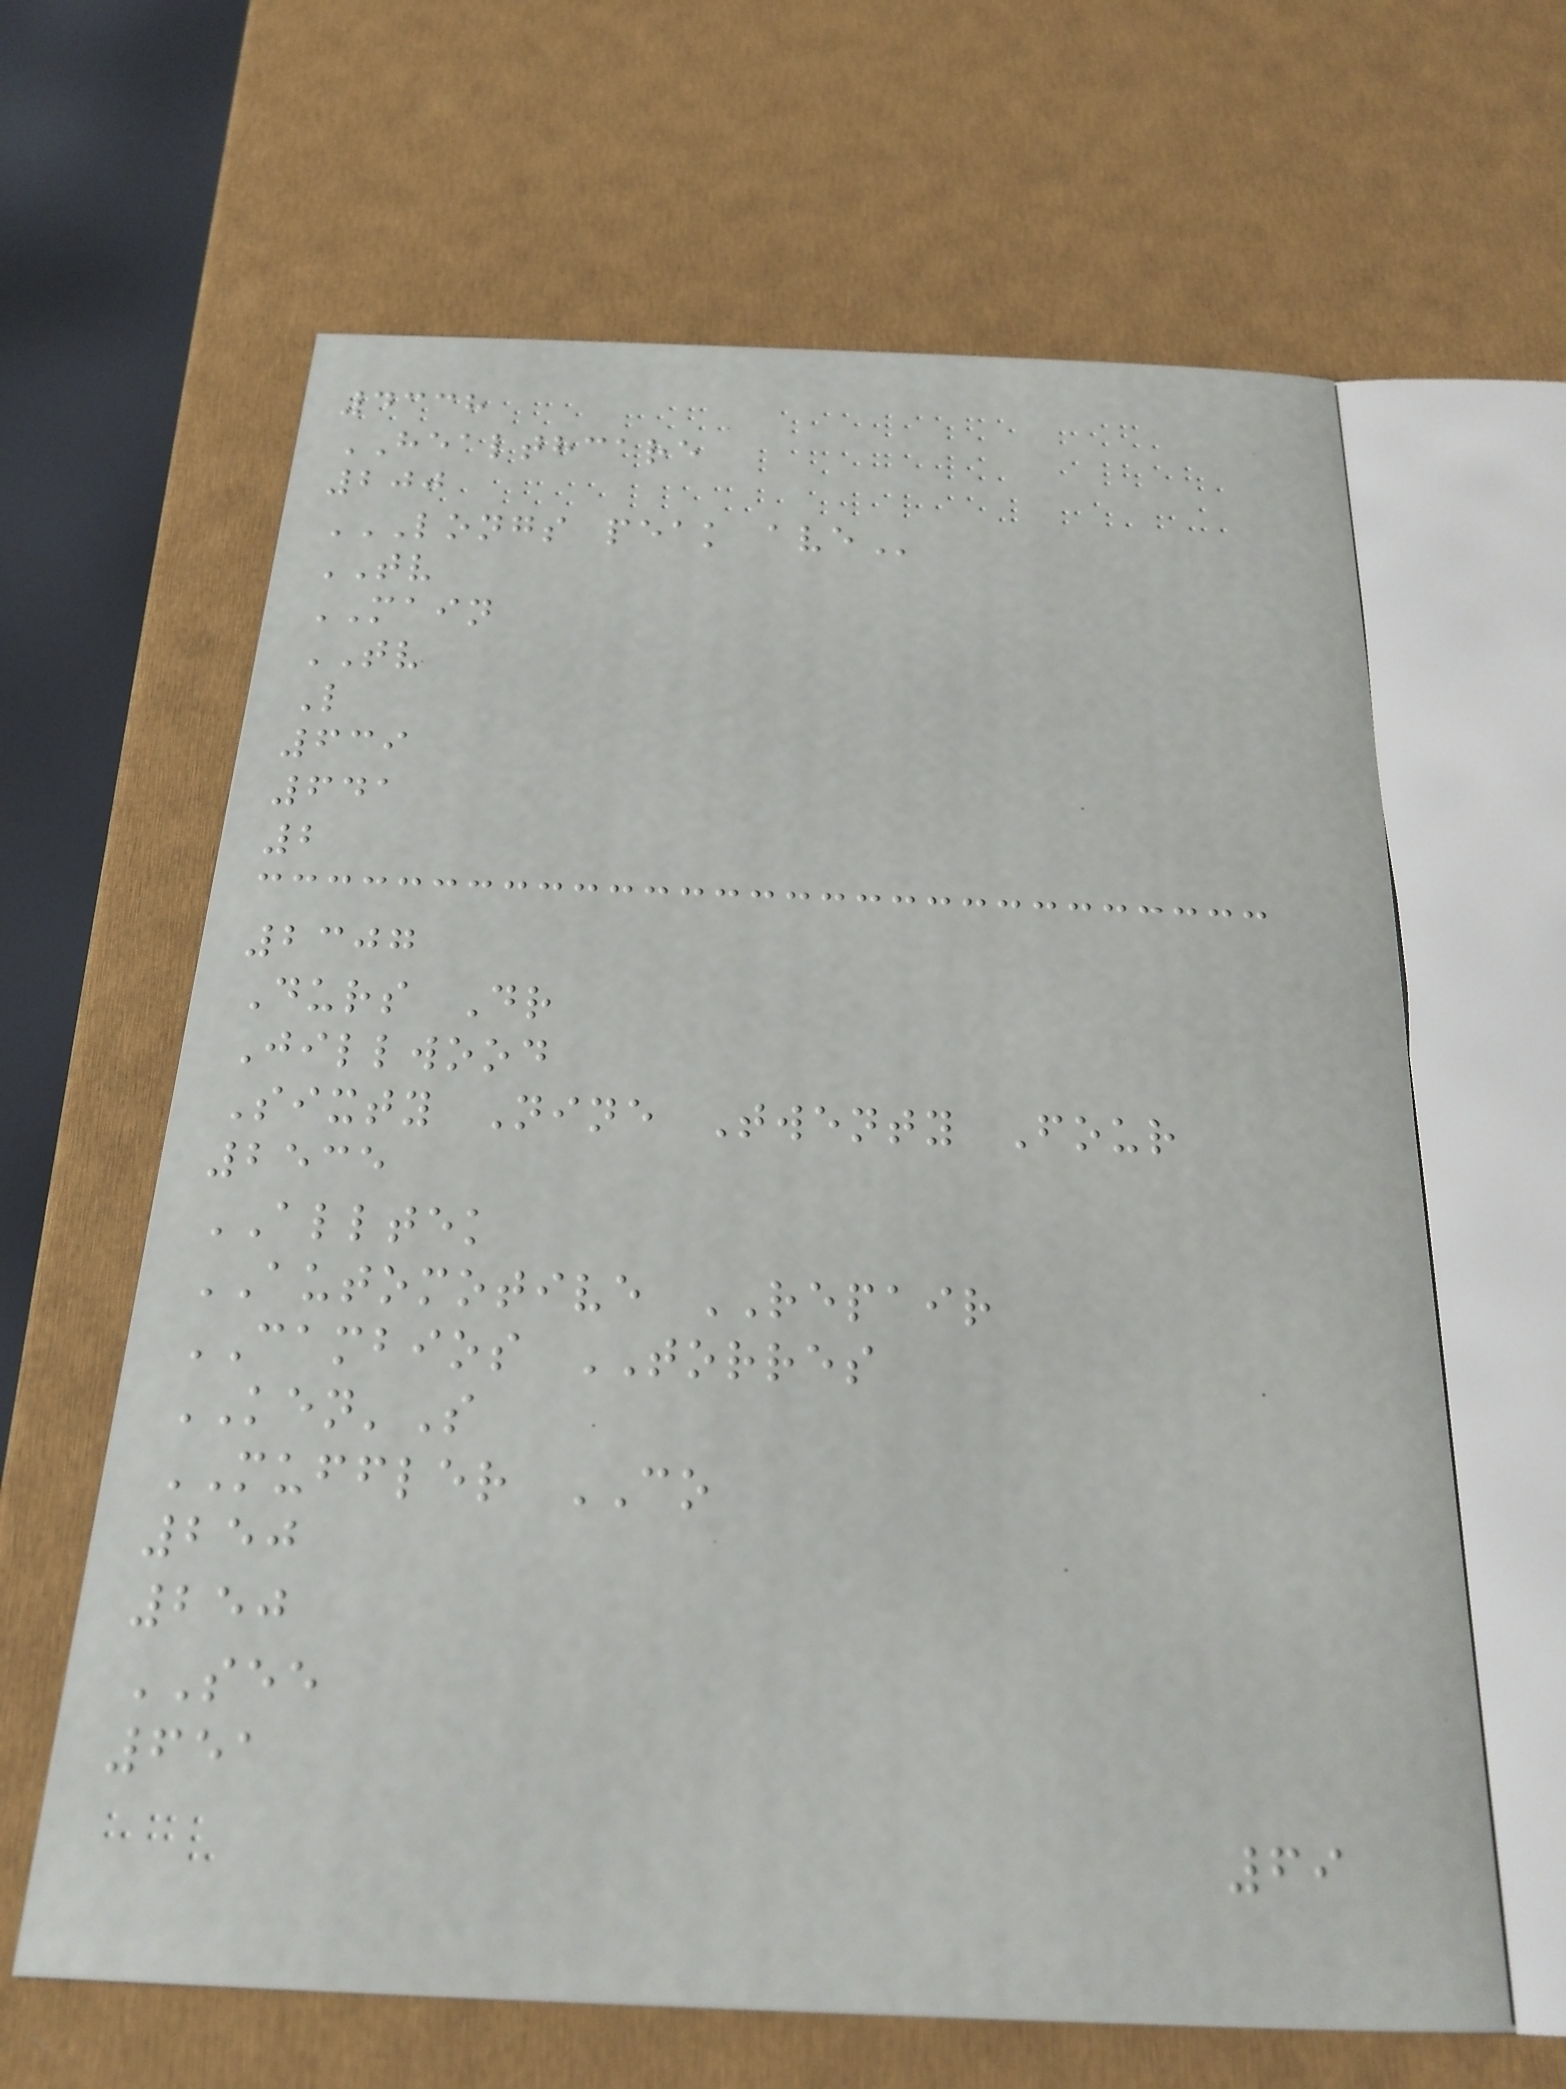4338
HEALTHCARE
200
LONGS PEAK AVE
TV
MAIN
TV
L
639
641
2
2307
Durs Dr
Jillwood
Sixty Nine Twenty Four
2535
ALLTEK
AUTOMOTIVE REPAIR
CAMBIOS TORRES
KEN'S
MUFFLER CO
250
250
SEE
651
69
